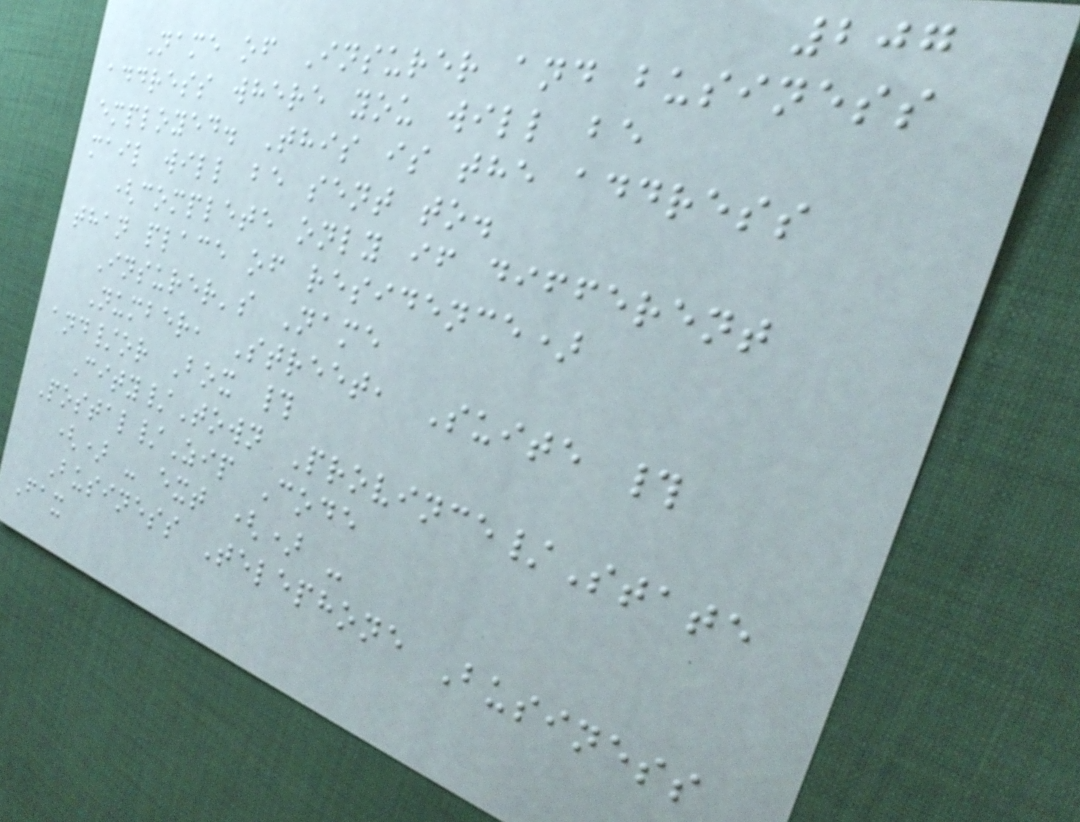207
Name of Insurer and business
address where you will be
employed. This is the address
mail will be sent to.
(complete only if different
than place of residence)
Insurer's Name
Number, Street, Suite #
and/or Box #
City/Town Province/State
Postal/Zip Code
() - ext () -
Business Telephone Business
Fax
